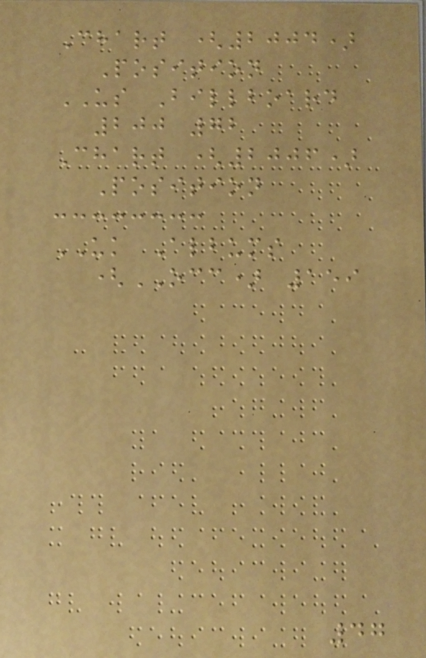Chart (2004)
Position
US Billboard
200 72
Chart (2006)
Position
UK Albums
(OCC) 159
47
